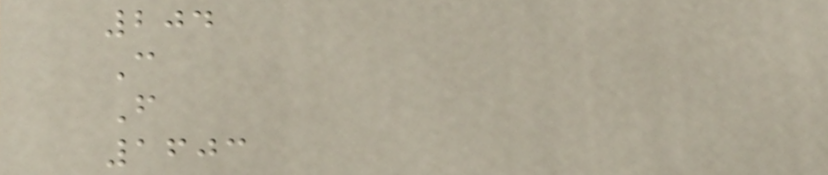204
C
F
1603
